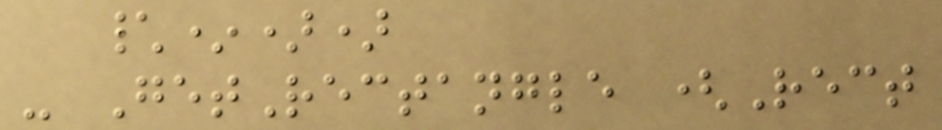\*))
- GetRectangle (Rect
